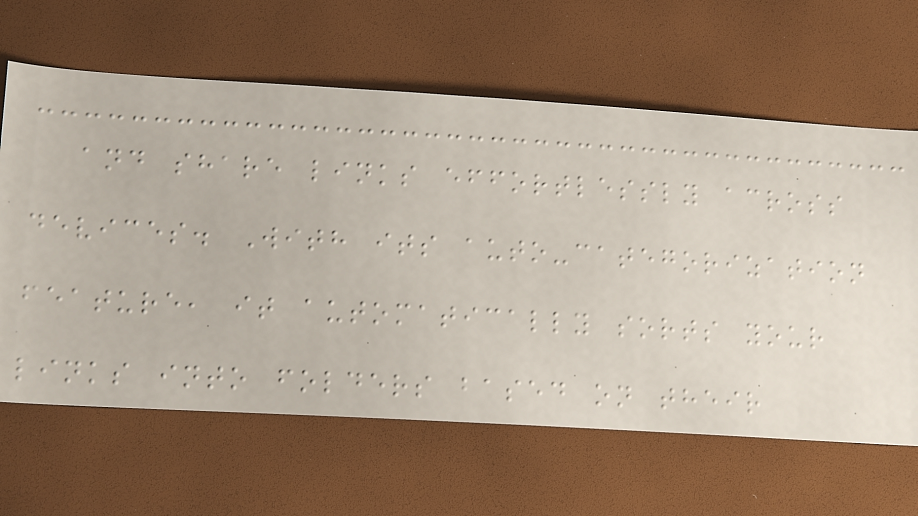and share links effortlessly across
devices. With its auto-categorization
feature, it automatically sorts your
links into folders based on their
